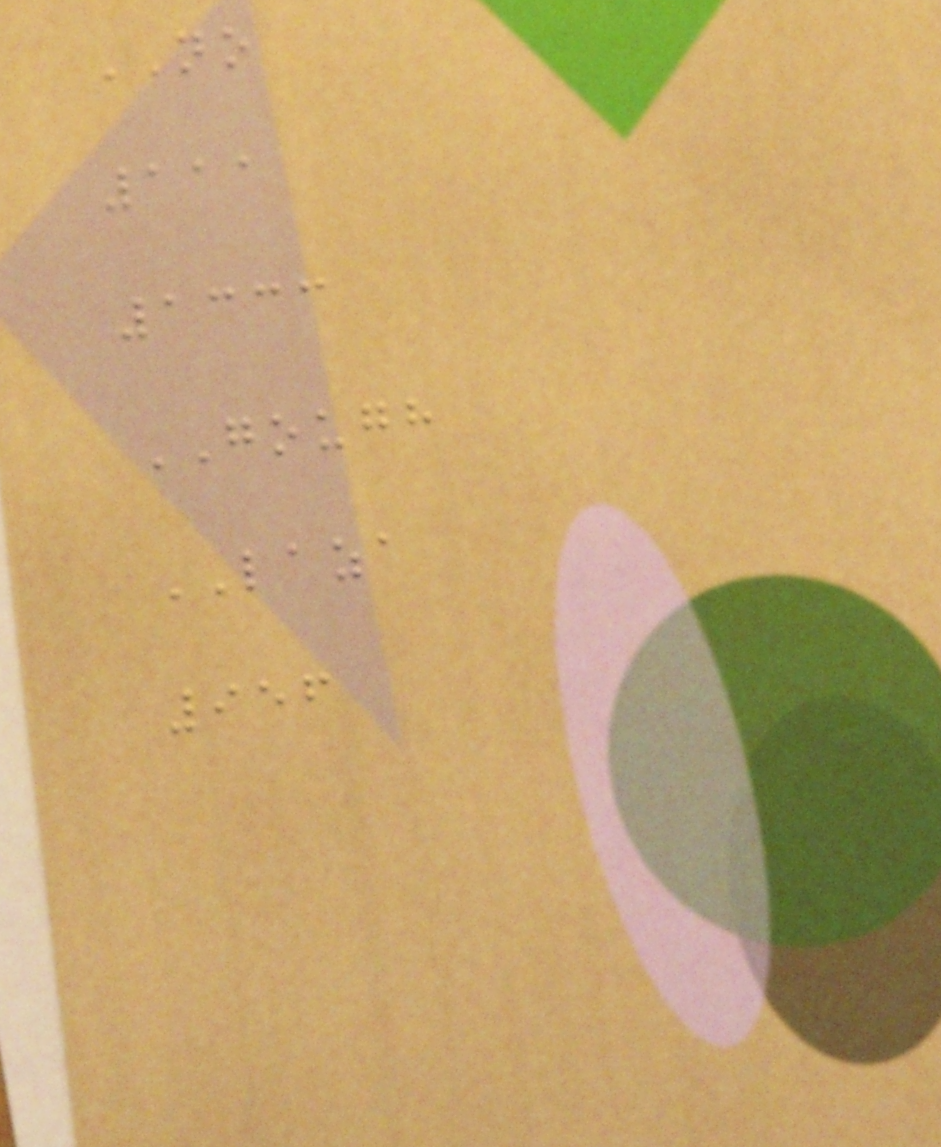NO
111
1333
GOUGH
LAZA
956
